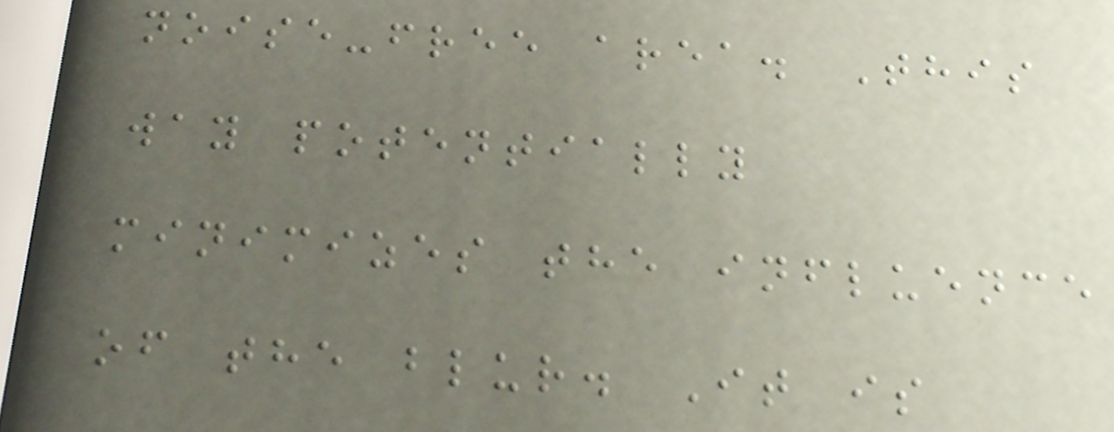noise-free area. This
way potentially
minimizes the influence
of the blur. It is
